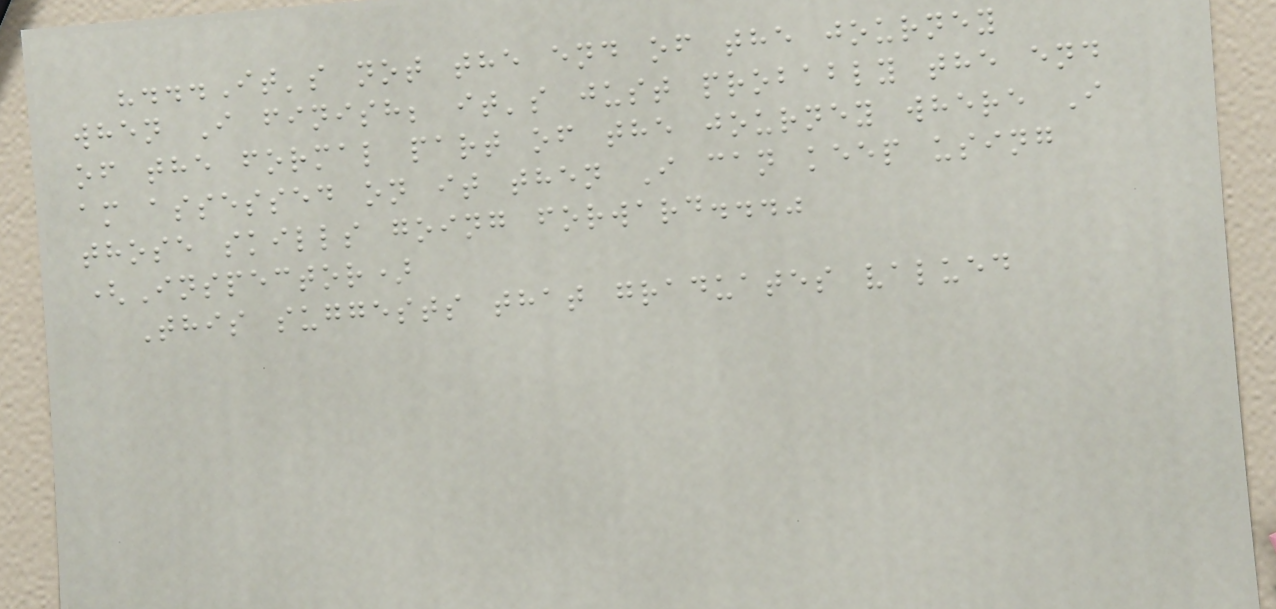"...It's not the end of the journey
when I finish; it's just probably the end
of the formal part of the journey where I
am assessed on it then I can keep using
those skills going forward..."
(Inspector)
This suggests that graduates valued
